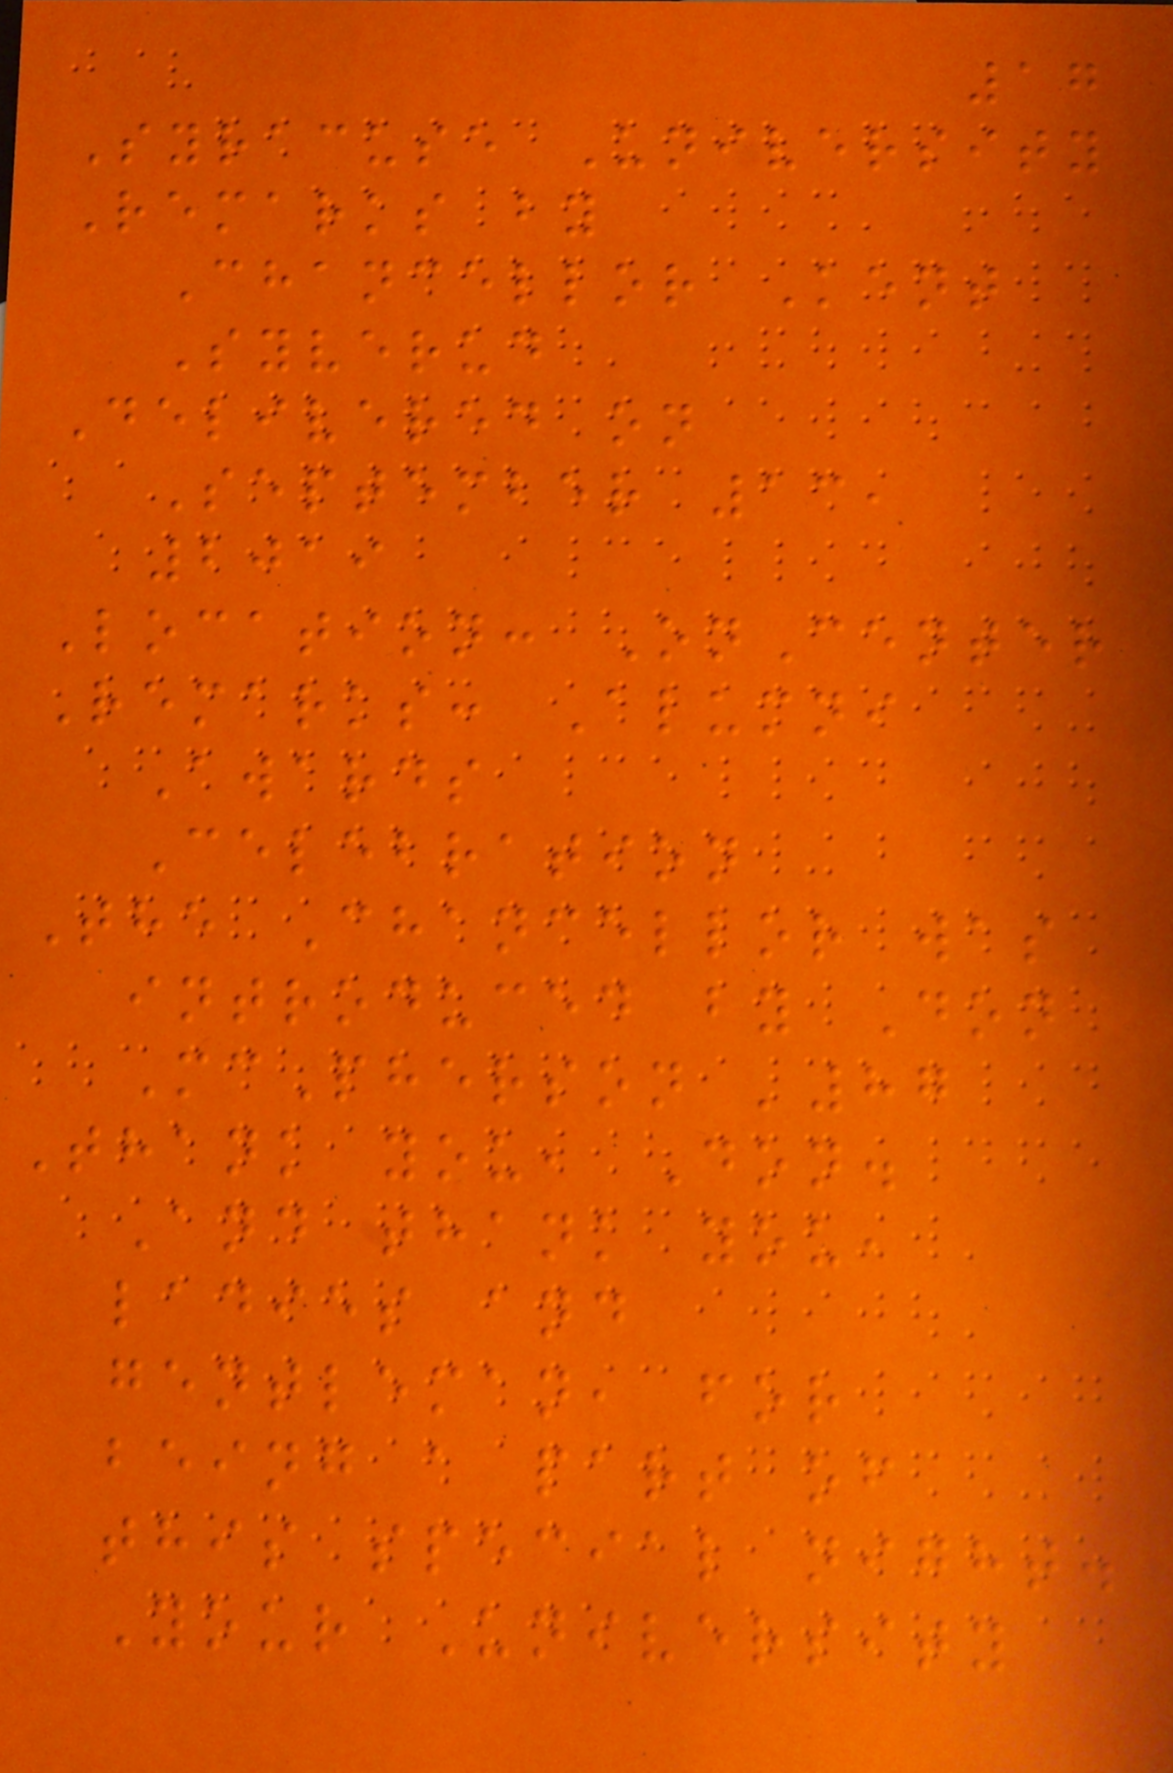17
Syracuse University
Remarks by
Chancellor Kent
Syverud
Delivered on
September 13,
2019
Location: OnCenter
Remarks: Alumni
Awards
Celebration
The Chancellor was
introduced by Don
McPherson '87
Thank you, Don.
And thank you,
ladies and
gentleman, for
being a part of
this special night.
Your University
